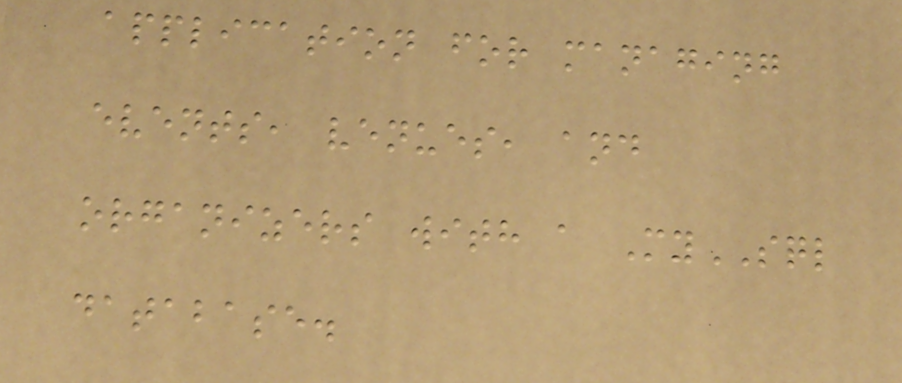application for managing
events, venues, and
organizers with a MySQL
database.
